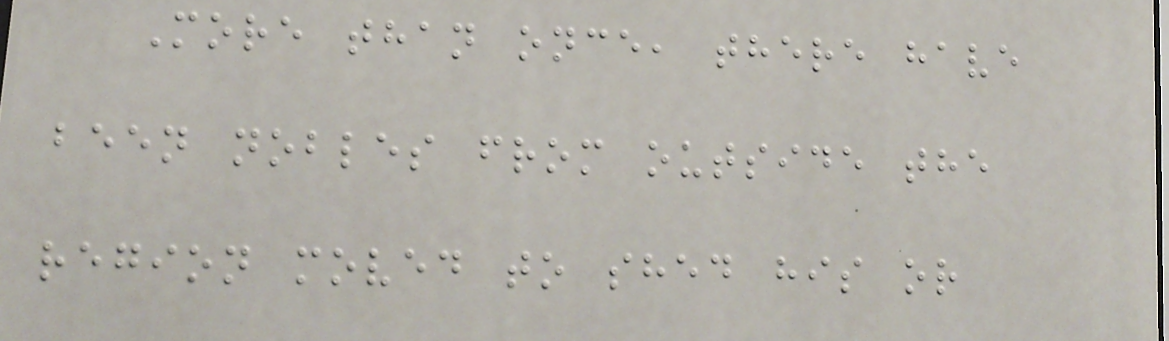More than once, there have
been nobles from outside the
region moved to shed his or
